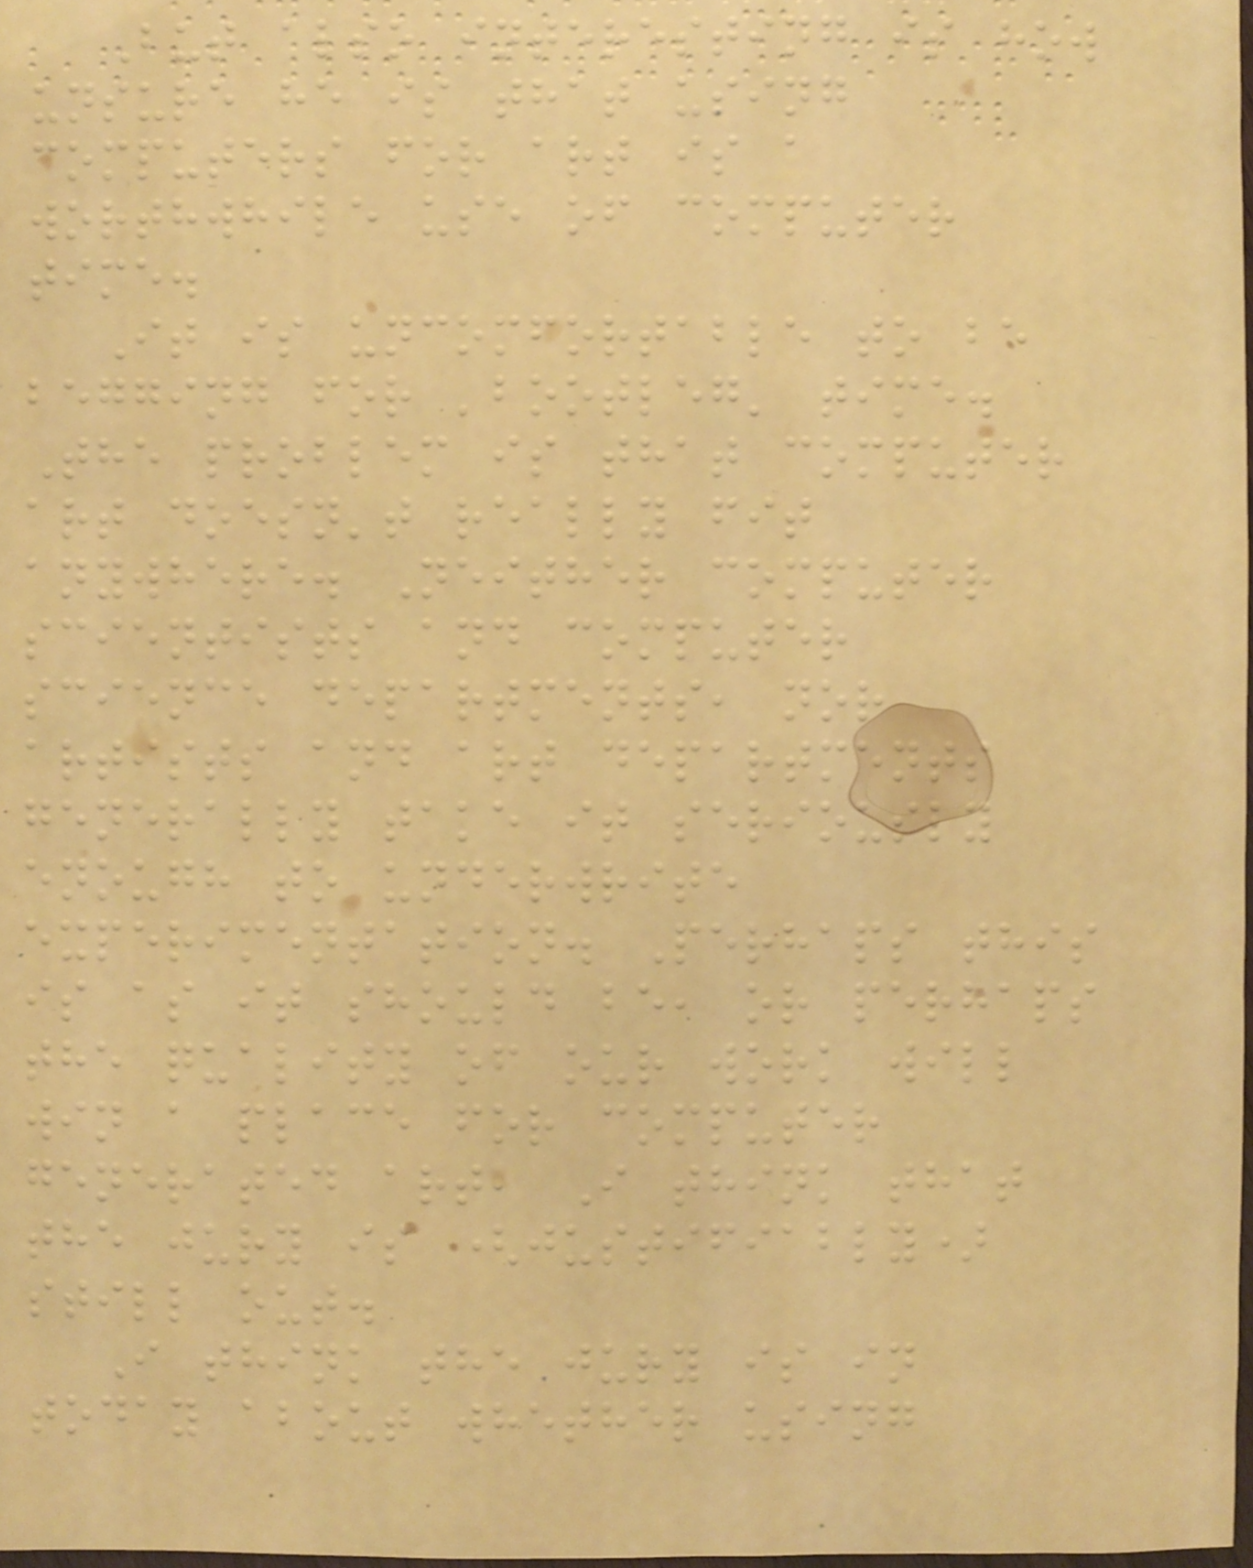But also interesting is how
unsure he is that using
computers for art is a
worthwhile use of computer
time.
It is uncomfortable to be
begging for 'bootleg' time.
The problem is that computer
art doesn't really fit
anywhere. Neither computer
scientists and computer
science departments, nor
artists and art departments
generally take it seriously
enough to underwrite
experimentation. Perhaps this
is as it should be, or perhaps
the quality of our work will
win a place for computer
generated art, I think that
the jury is (justifiably)
still out.
I think the jury is in
today about whether using
